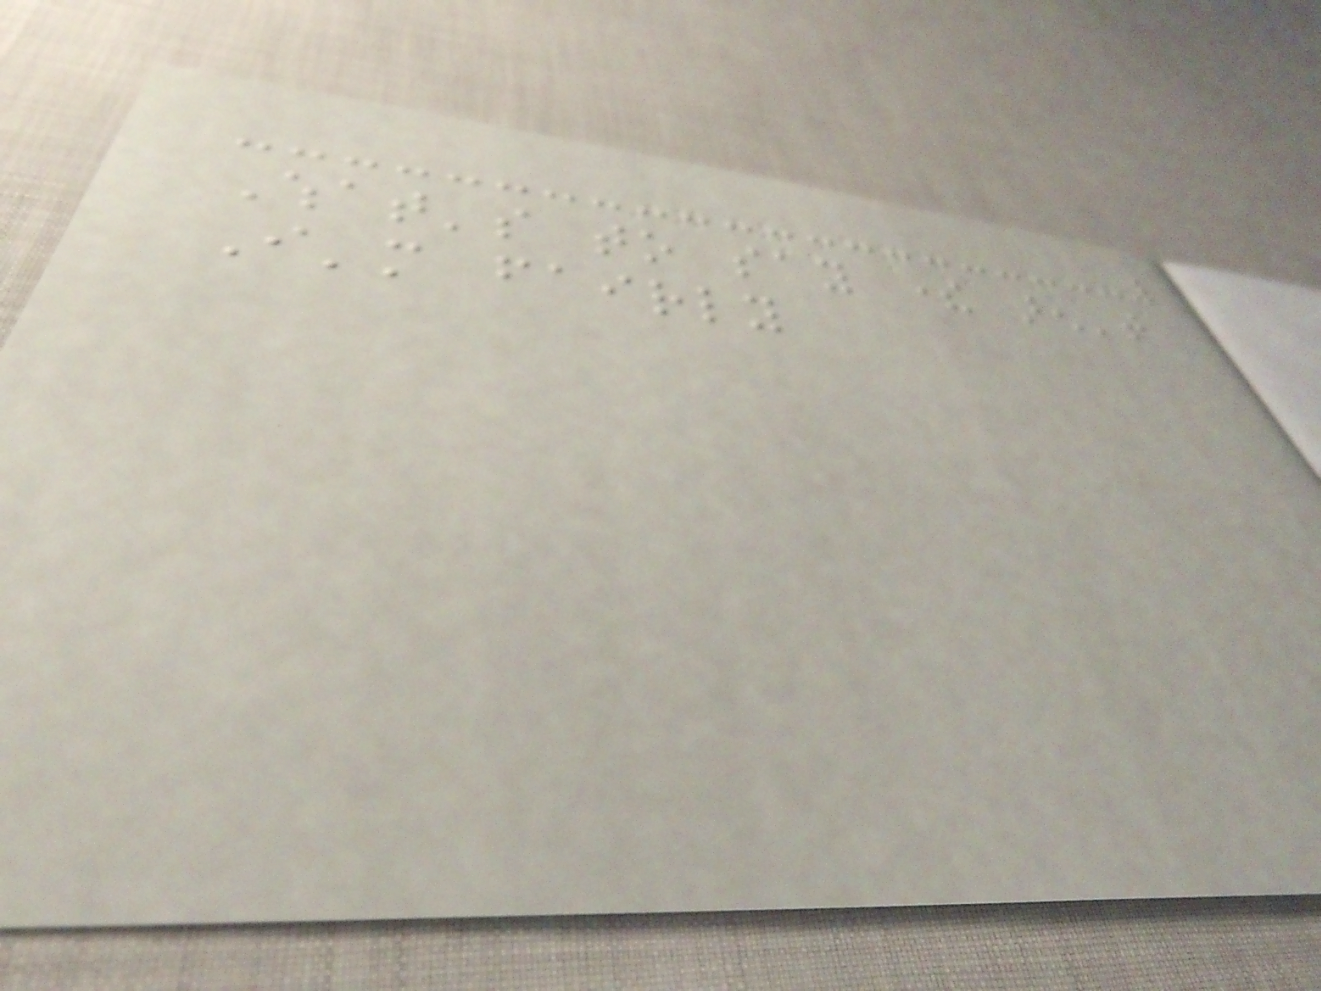What's to say there aren't
I'm fairly
